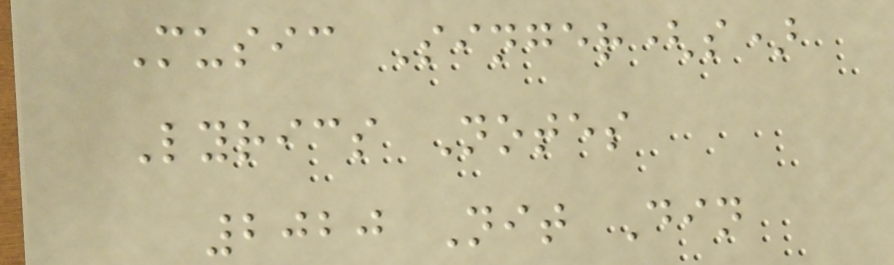Music Singer(s)
Lyrics Notes
2020 Nit Din
